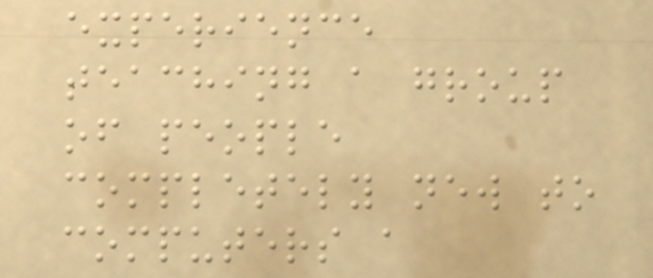experience
teaching a group
of people
completely new to
computers a
